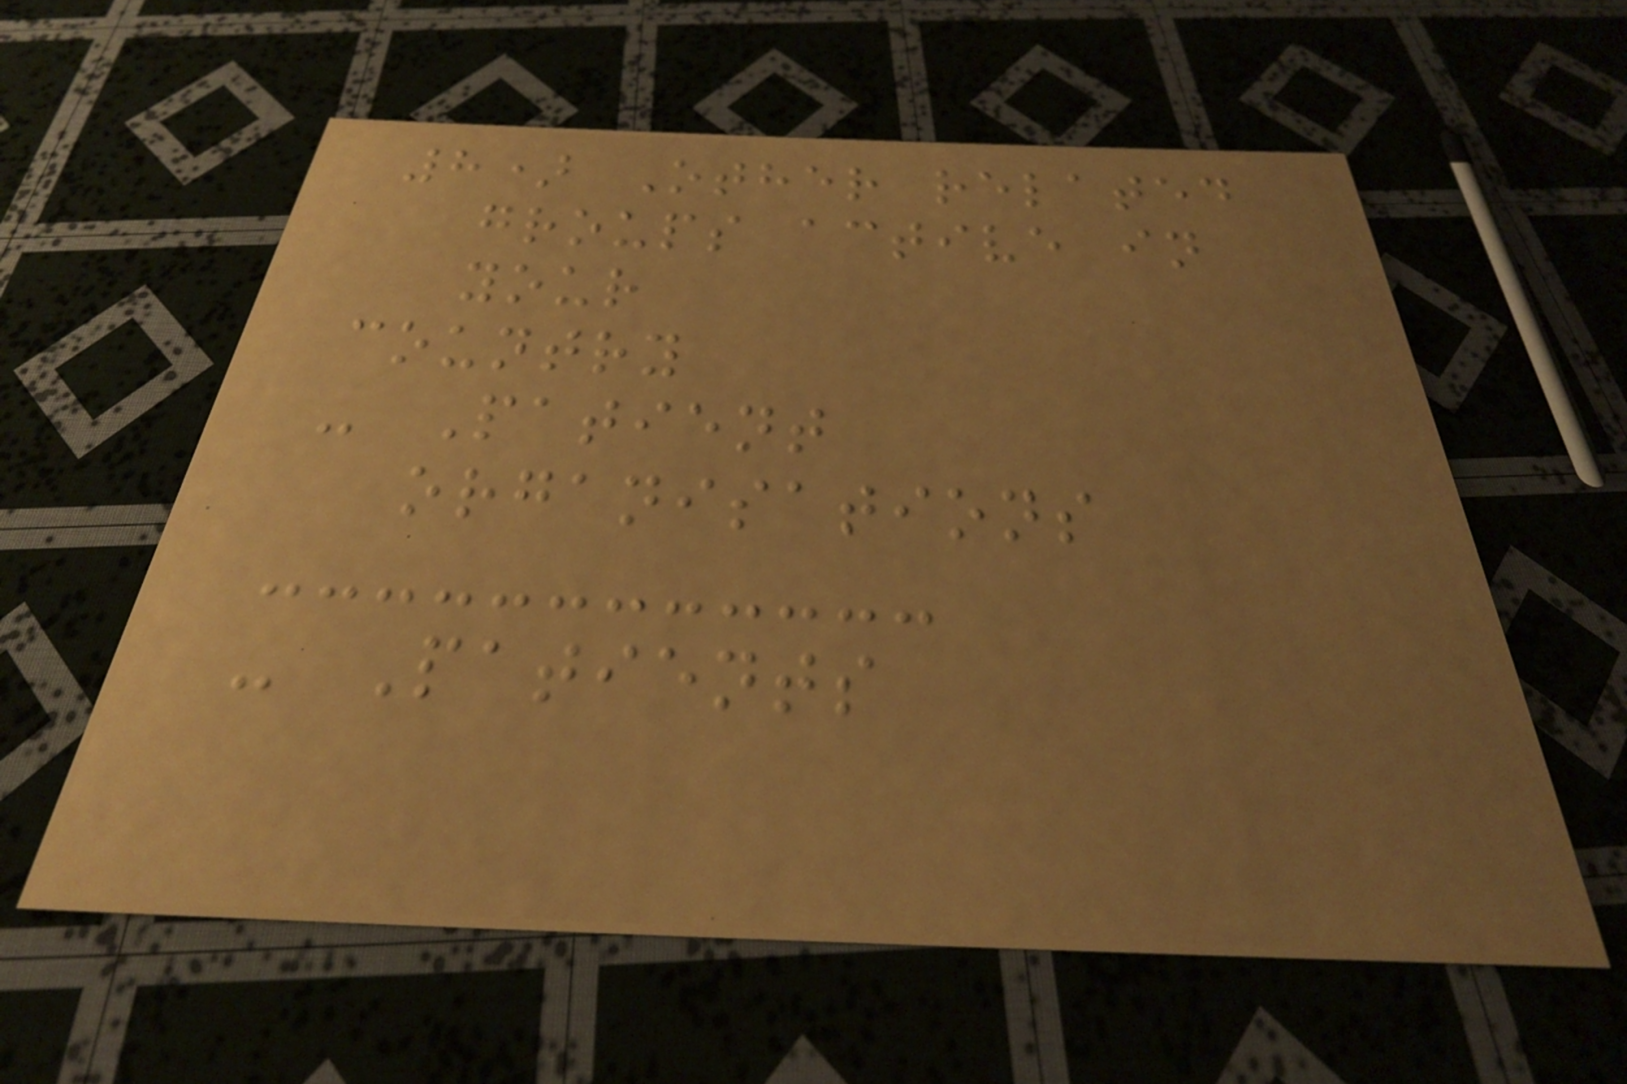8) Other related
groups active in
your
country
- Patient
organisations
- Patients
